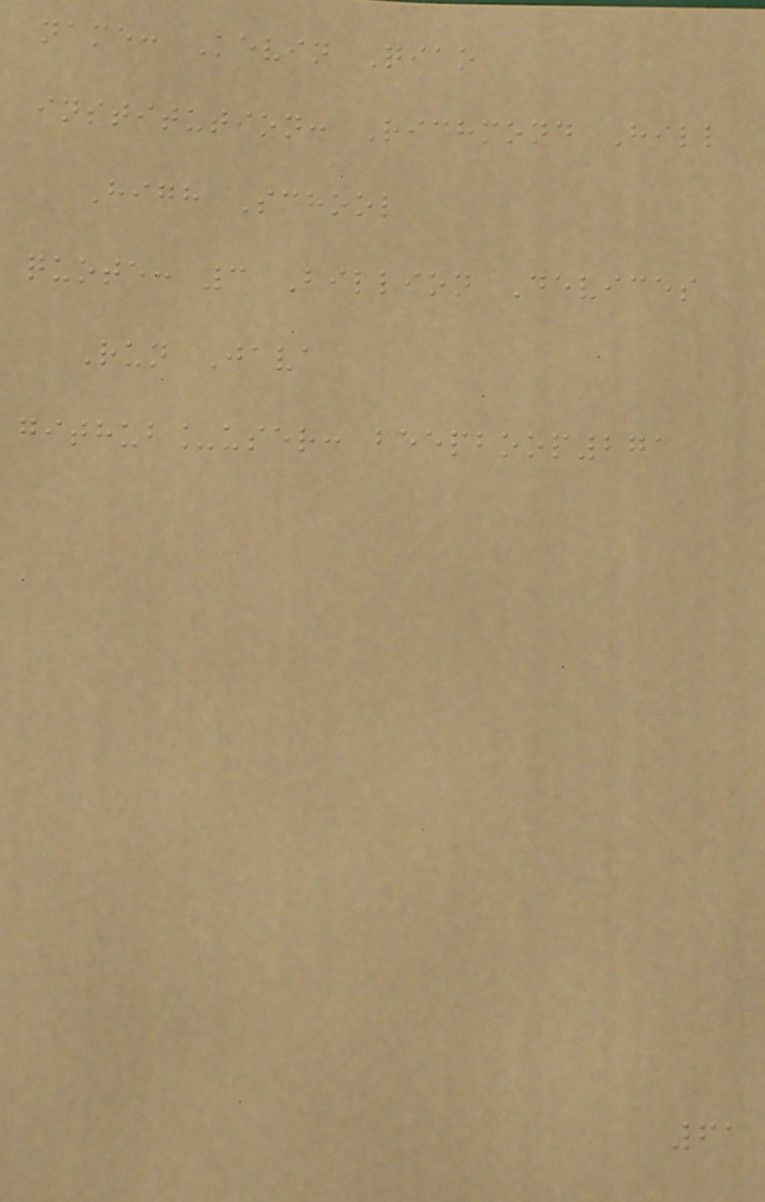name: Kevin Qiao
institution: Richmond Hill
High School
quote: 3 Billion Devices
Run Java
github_user: beepboop271
61
